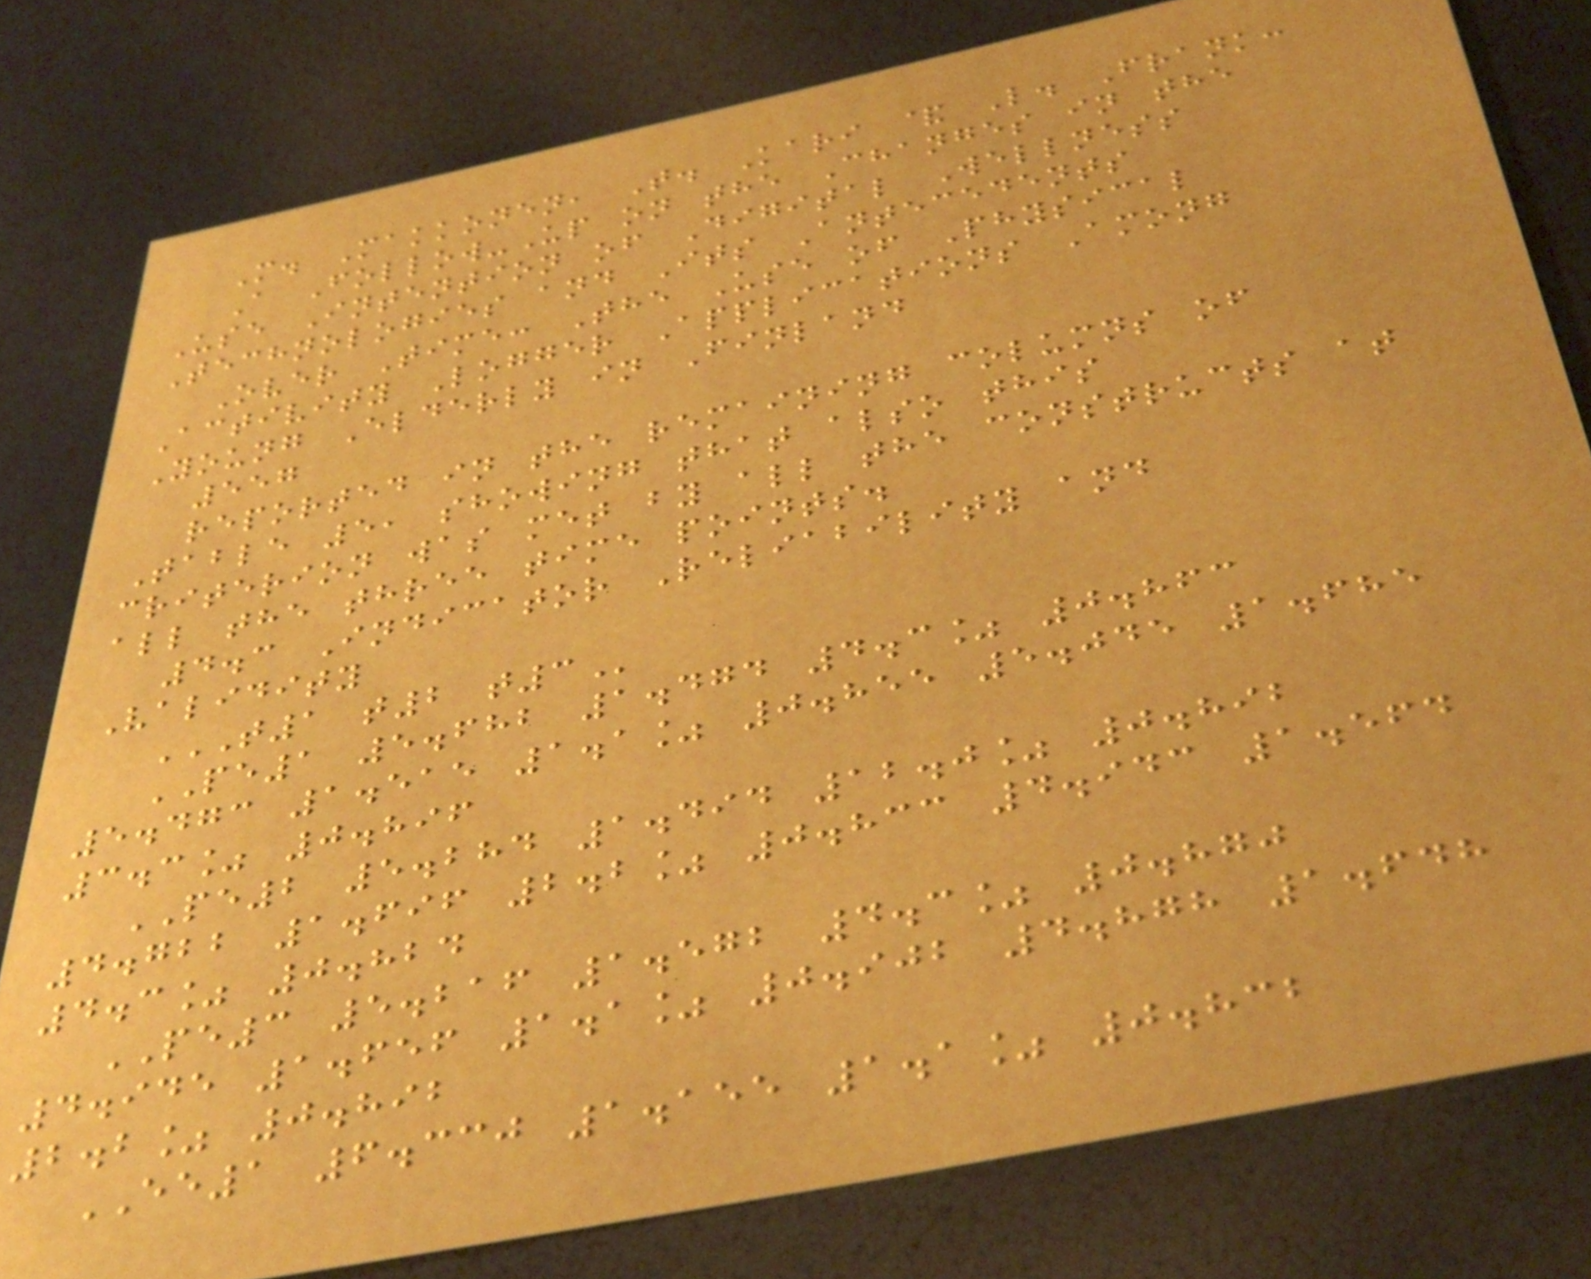M. Makkonen, T. Kari & L. Frank:
A Follow-Up on the Changes in the
Use Intention of Digital Wellness
Technologies and Its Antecedents
Over Time: The Use of Physical
Activity Logger Applications Among
Young Elderly in Finland
557
reported in the remaining columns of
Table 5, showing that also this
criterion was met by all the constructs at
all the three time points.
4.3 Indicator Reliability and
Validity
T1 T2 T3
PE1 5.682 1.474 4.3% 0.863
5.473 1.515 1.1% 0.855 5.045 1.685
3.3% 0.896
PE2 5.284 1.494 12.0% 0.892
4.722 1.696 2.2% 0.833 4.943 1.564
4.3% 0.824
PE3 5.216 1.572 4.3% 0.870
4.945 1.656 1.1% 0.902 4.878 1.648
2.2% 0.892
EE1 6.330 1.155 1.1% 0.832
